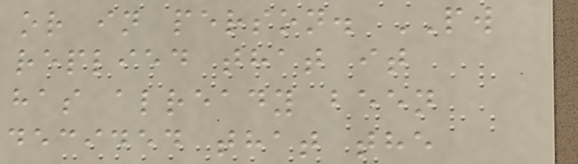or in person. PW
replied that it
has already been
decided that the
